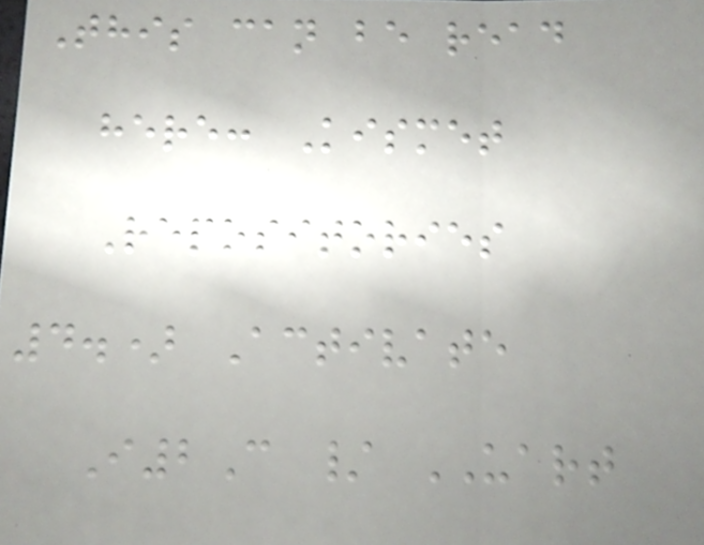This can be read
here: Kismet
Repositories
4.) Activate
I2C / UART
